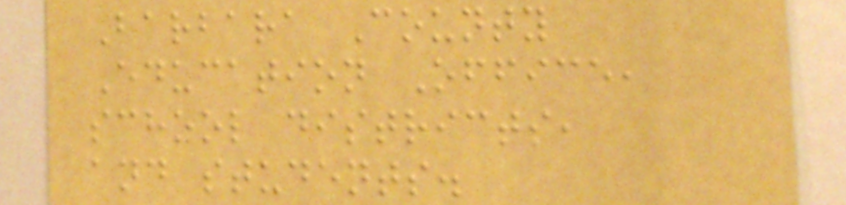Barbara County
Education Office,
school districts,
and students.
